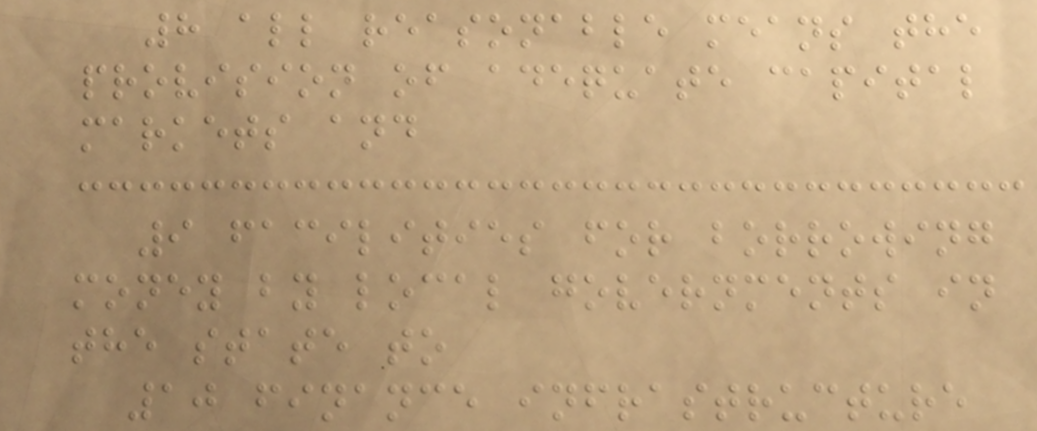8 all reasonable means the
provision of adequate capital
markets and
9 facilities for borrowing
money by local governments in
the state to
10 finance infrastructure
